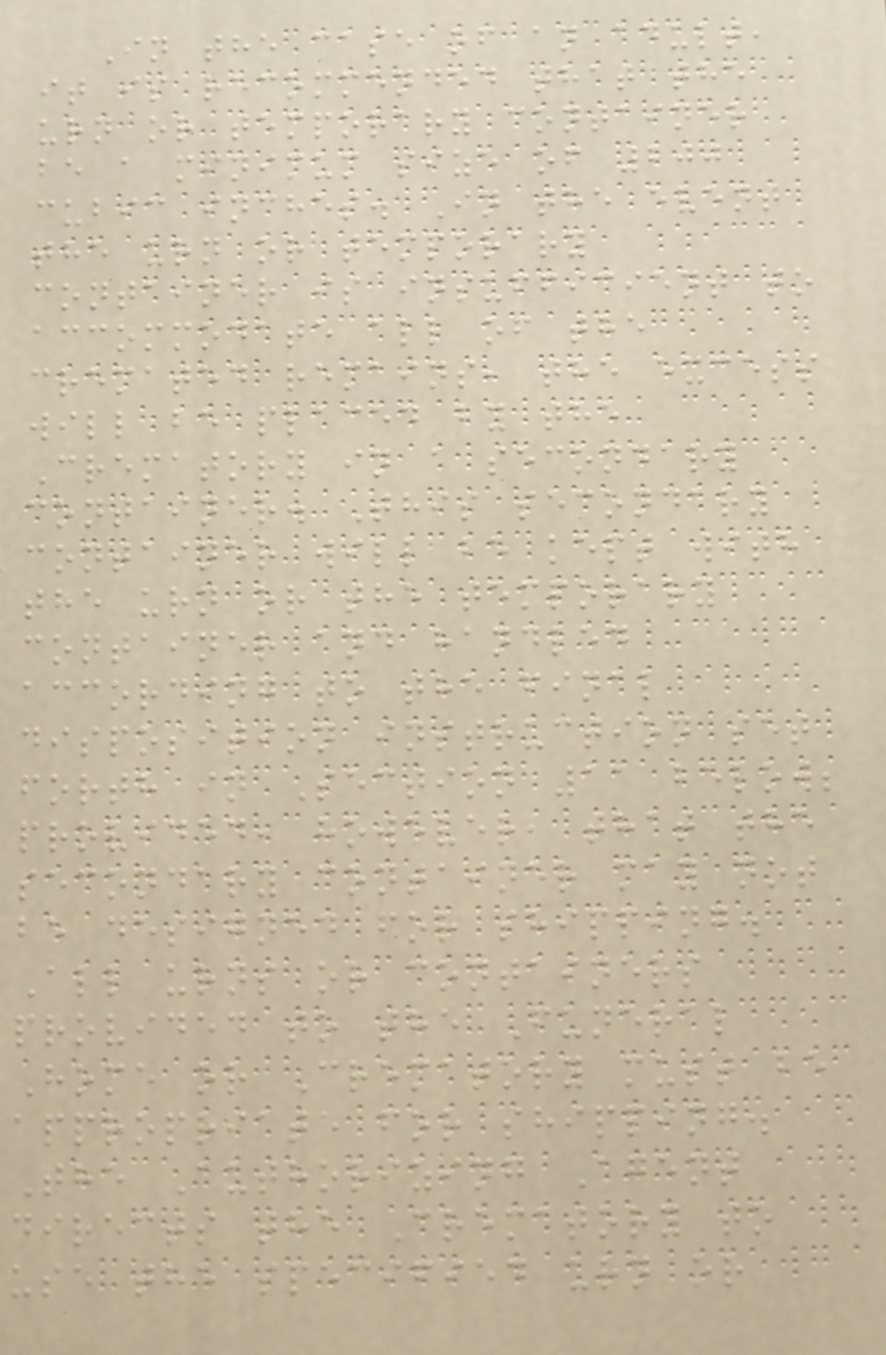In the case of an adult,
it is recommended that the
urn or temporary container
be a minimum size of 200
cubic inches. In the event
the urn or temporary
container is insufficient to
accommodate all of the
cremated remains, the excess
will be placed by the
Crematory in a secondary
container. This secondary
container will be kept with
the urn or the temporary
container and handled
according to the final
disposition instruction set
forth in Section 11 below;
provided, however, that the
secondary container may not
be designed for shipping.
All urns or containers
provided to the Funeral
Home or Crematory must be
appropriate for shipping.
The Authorizing Agent
directs the Crematory to
use the specified urn or
